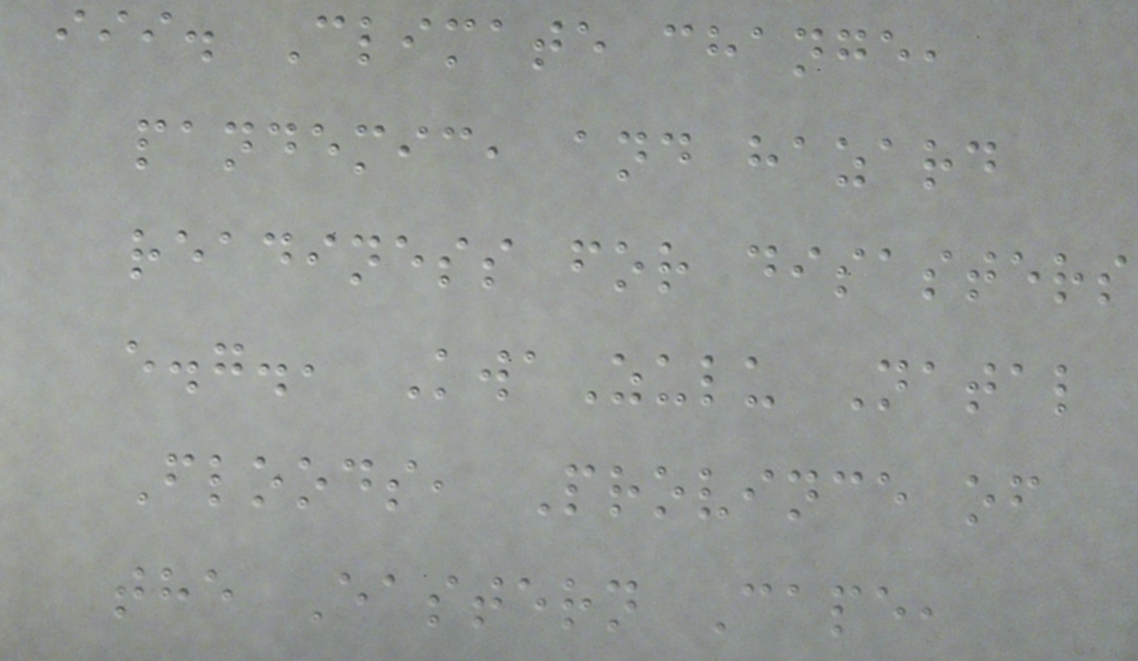iii. Climate change,
pandemic, and hazard
readiness for disasters
e.g., KwaZulu Natal
Floods, Province of
the Eastern Cape,
